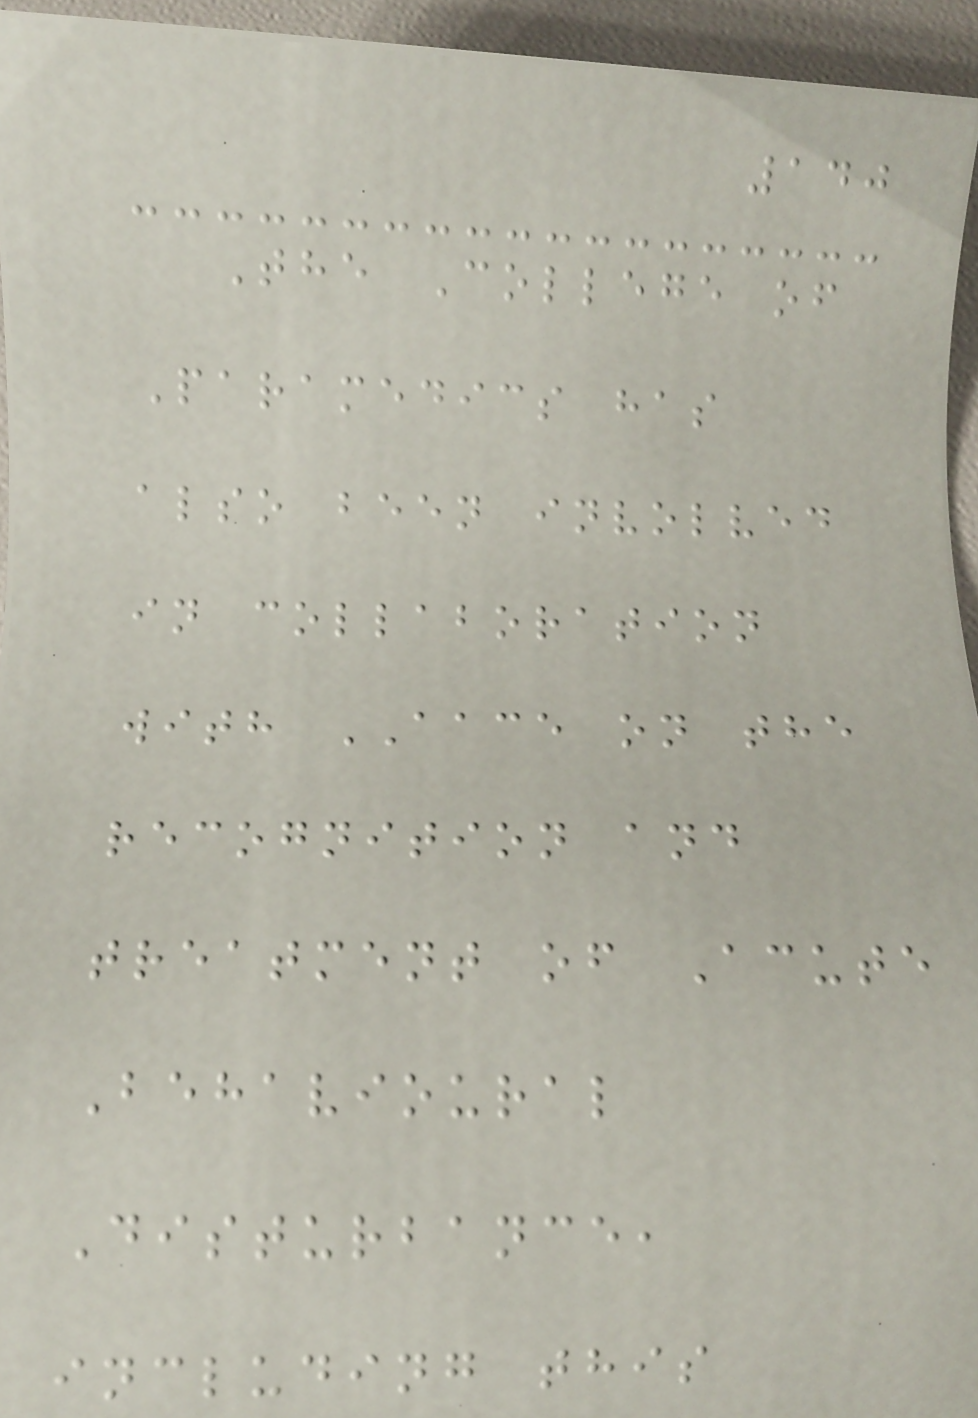140
The College of
Paramedics has
also been involved
in collaboration
with AACE on the
recognition and
treatment of Acute
Behavioural
Disturbance,
including this
